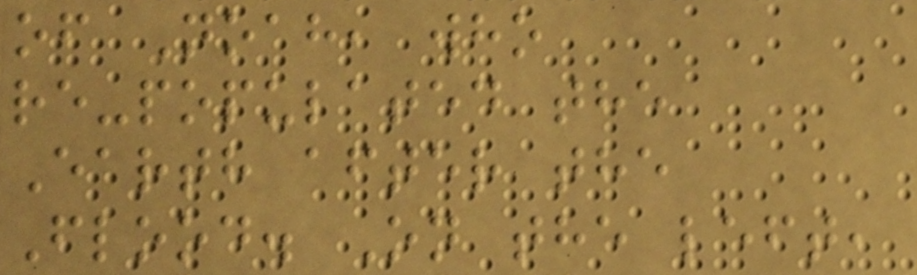of Noah, who
re-populated the
Earth after the
Flood. On the left,
